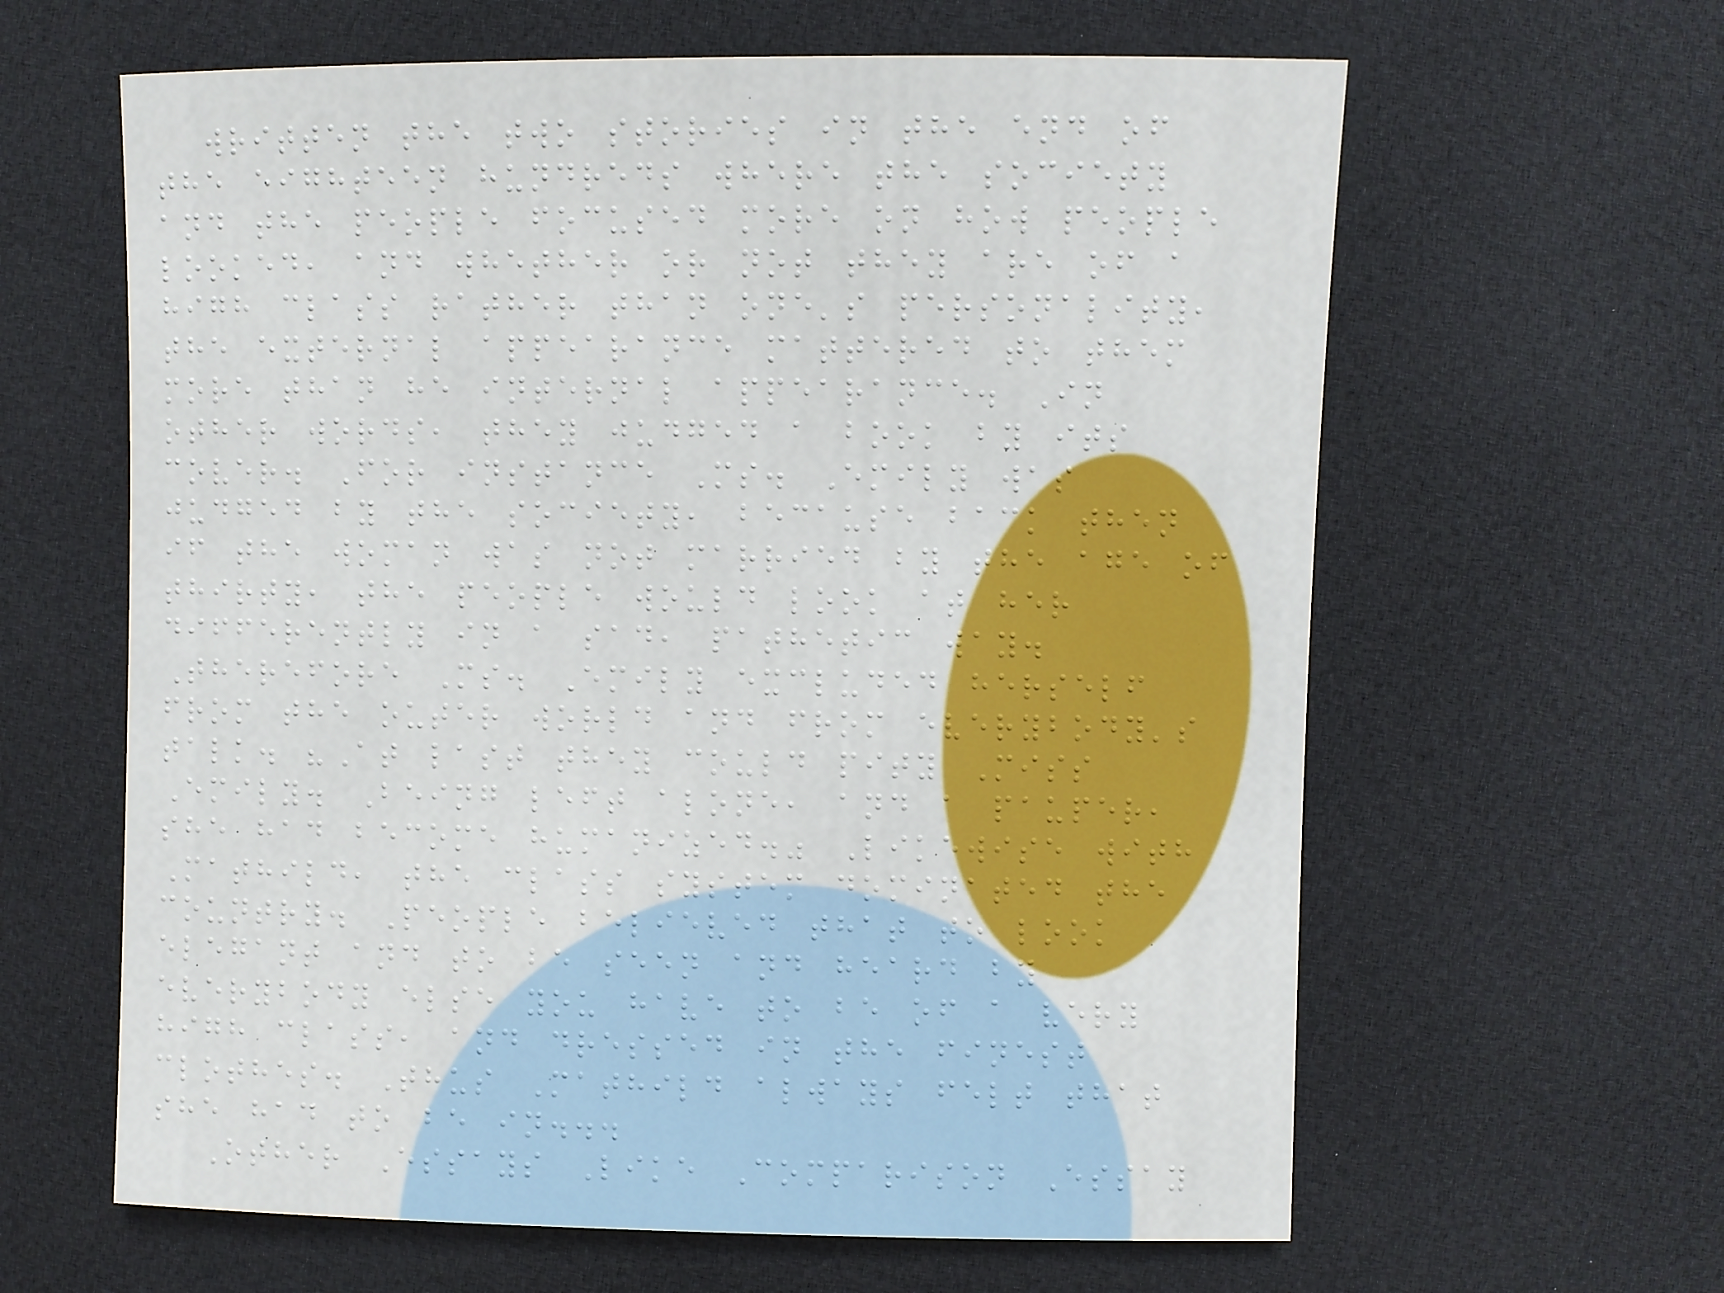written the two stories in the end of
the eighteen hundreds where the society
and the people focused more on how people
looked, and whether or not they are of a
high class rather than one's personality,
the external appearance mattered to them
more than he internal appearance. In
other words, they judged a book by its
cover. For instance Ms. Emily was
judged by the society, because back then
if the woman was not married by the age of
thirty, the people would look at her
differently in a sad, pathetic way.
Therefore Ms. Emily excluded herself
from the outer world and from everybody's
talk. "At last they could pity Miss
Emily. Being left alone, and a pauper,
she had become humanized." Likewise with
Mathild, the class system dominated the
country. People believed that to look
elegant and to be seen and heard by
everybody else you have to be of a very
high class, and dressed in the finest
clothes. Thus Mathild always felt that
she had to be in...
Other Essays Like Comparison Essay
